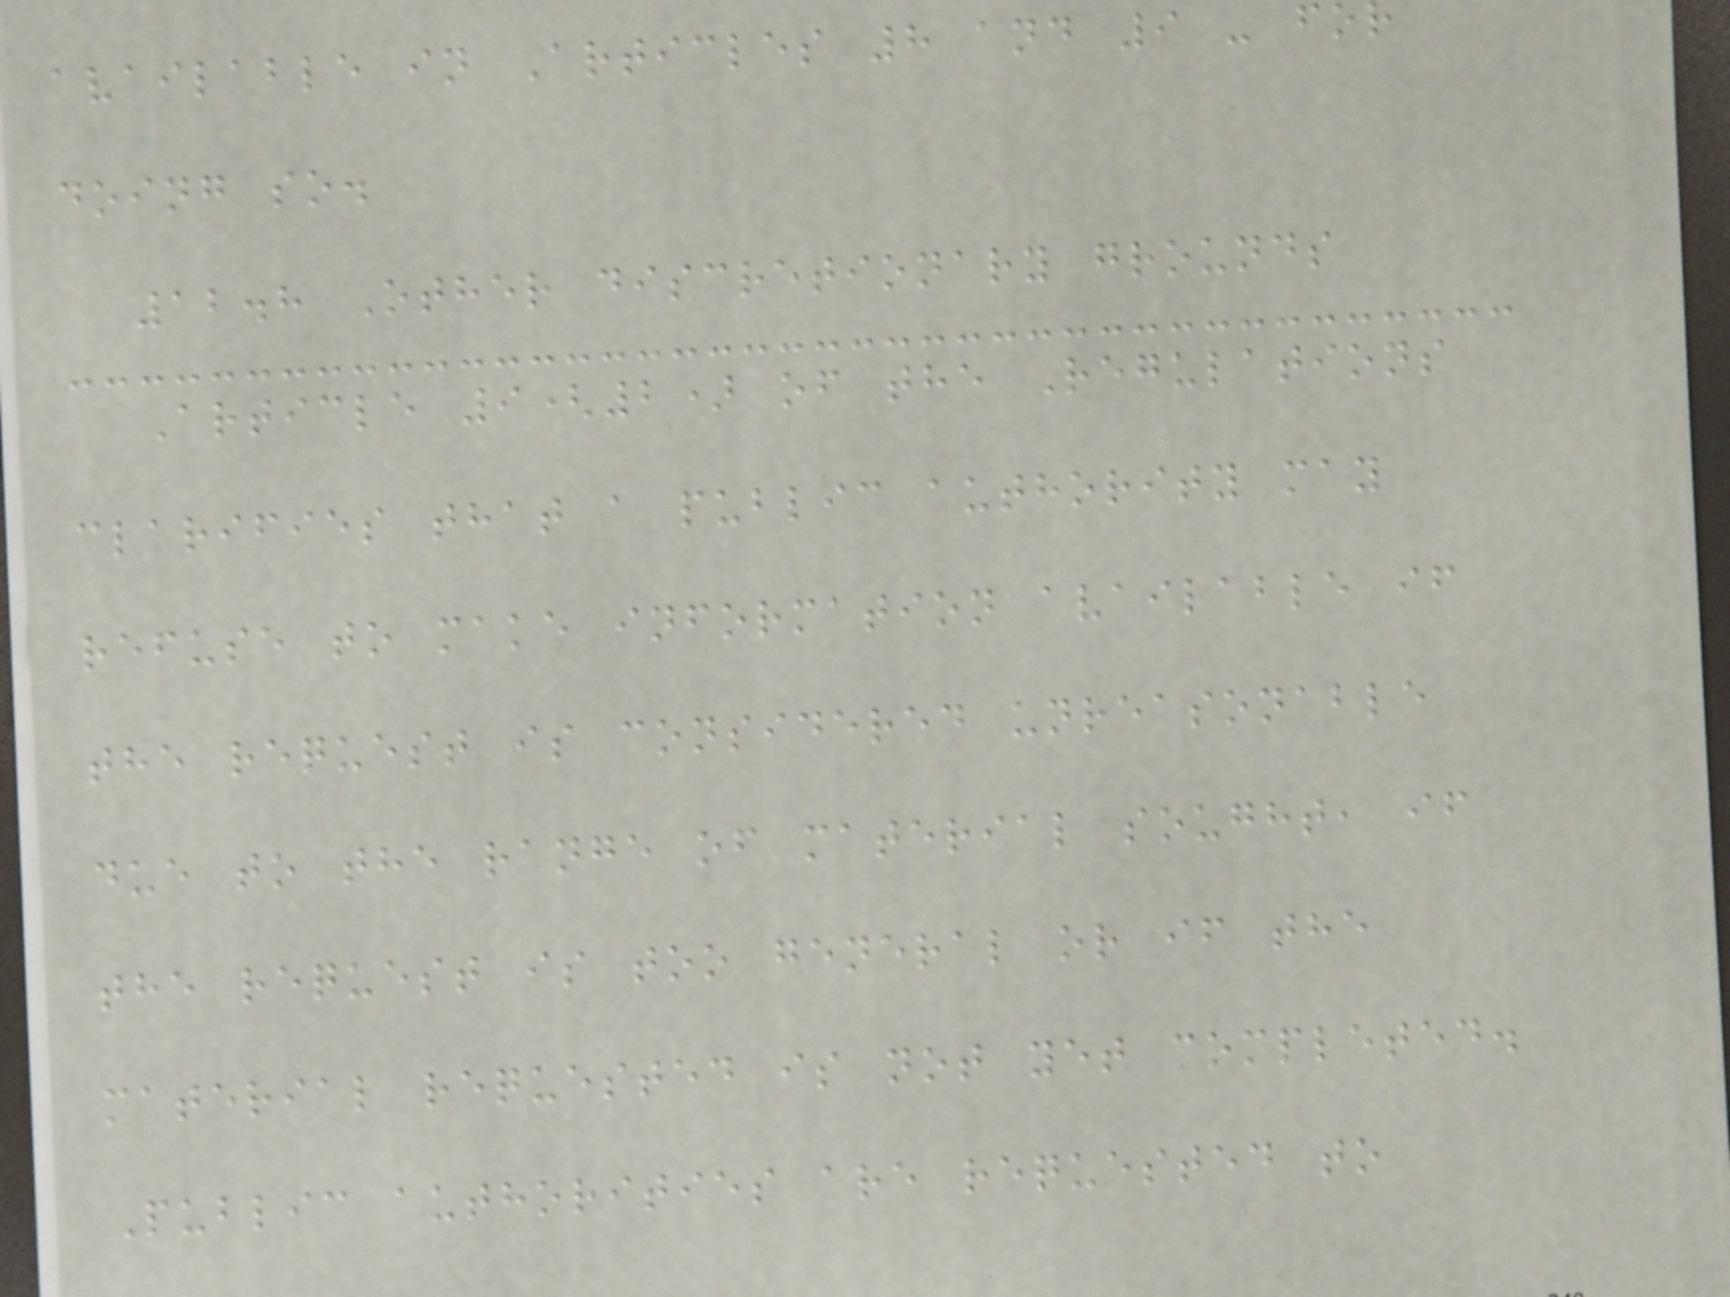available in Articles 8 and 9 - fo
doing so.
12.8 Other discretionary grounds
Article 9(2) of the Regulations
clarifies that a public authority may
refuse to make information available if
the request is considered unreasonable
due to the range of material sought, if
the request is too general or if the
material requested is not yet completed.
Public authorities are requested to
